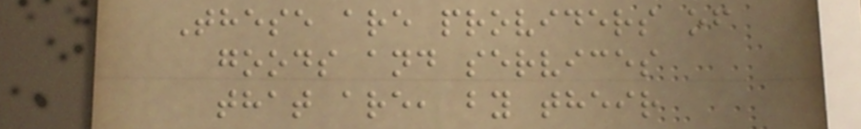These are providers of
goods and services
that are, by their
